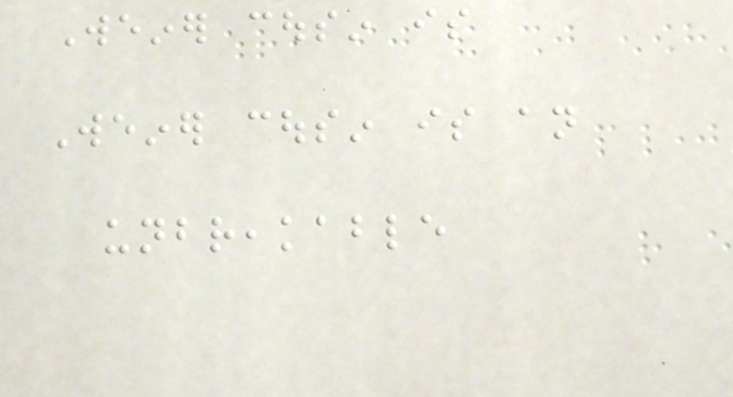Weiner cousin is
Weiner cousin is an
unbreakable
